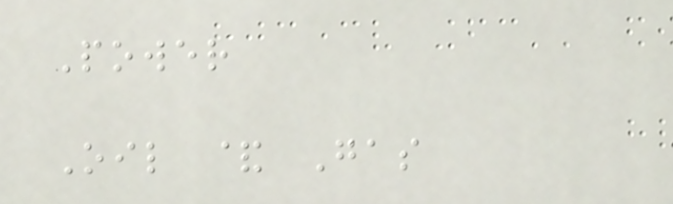Power
Oil & Gas
